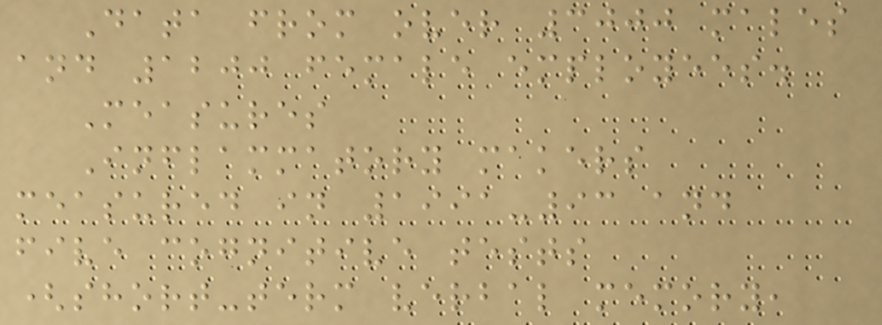Data from over 3000 males
and 1200 female employees.
Measures
Inflammatory makers
measured in 1991-93 and
five cognitive tests
(short-term verbal memory,
